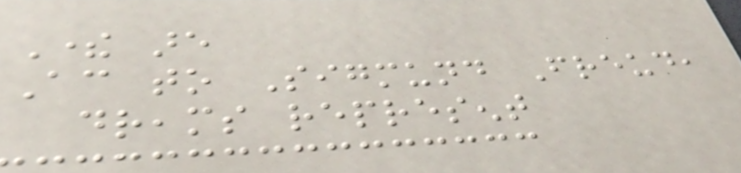There are
According to Sigmund Freud,
dreams represent
